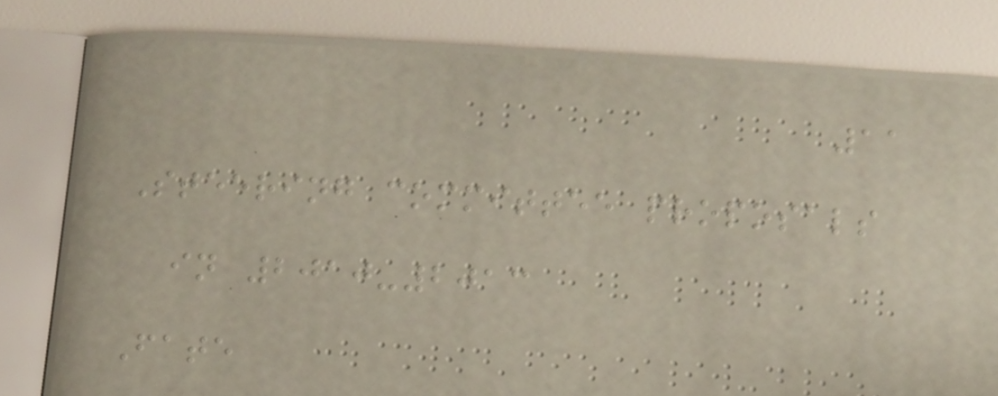11
Steering committee proposals
in 2010-2013
Fate
